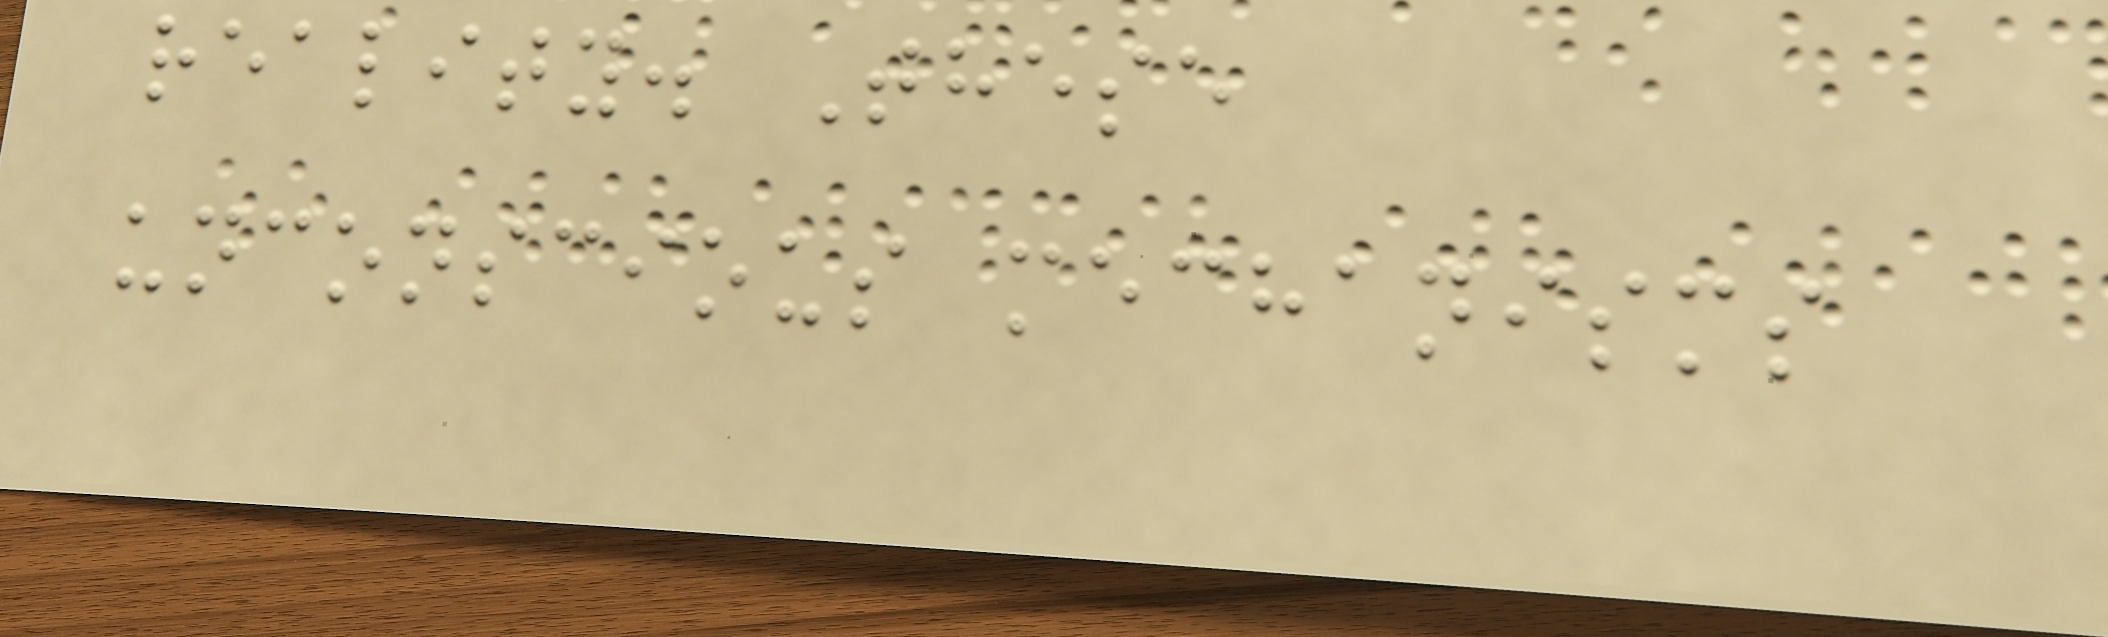reality. These
unconscious mechanisms
